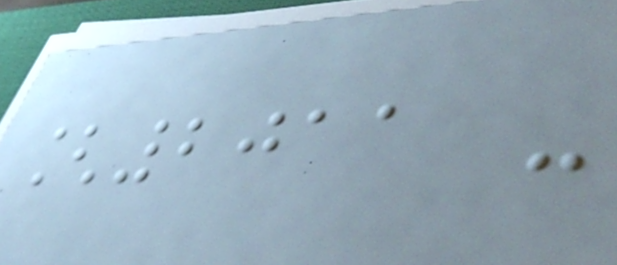[2011 -
